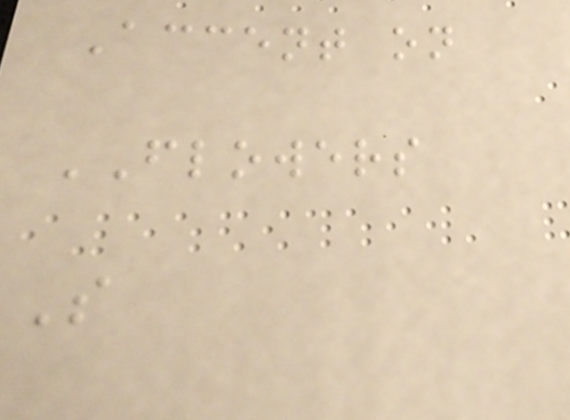Accent on
FLOWERS
S
